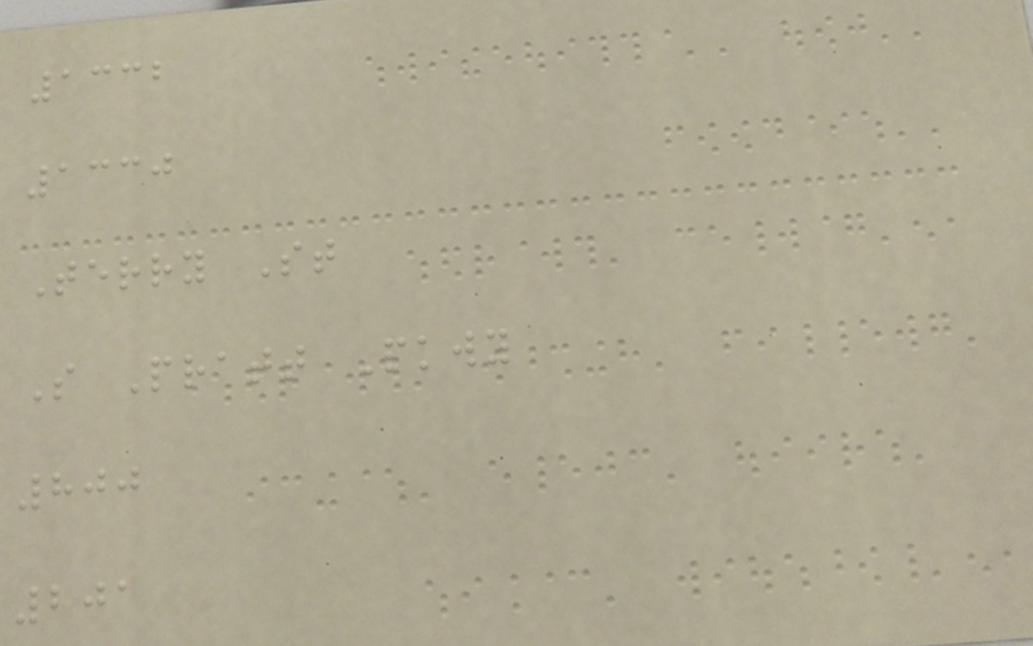1332
1330
Terry St
S Pratt Pkwy
800
201
